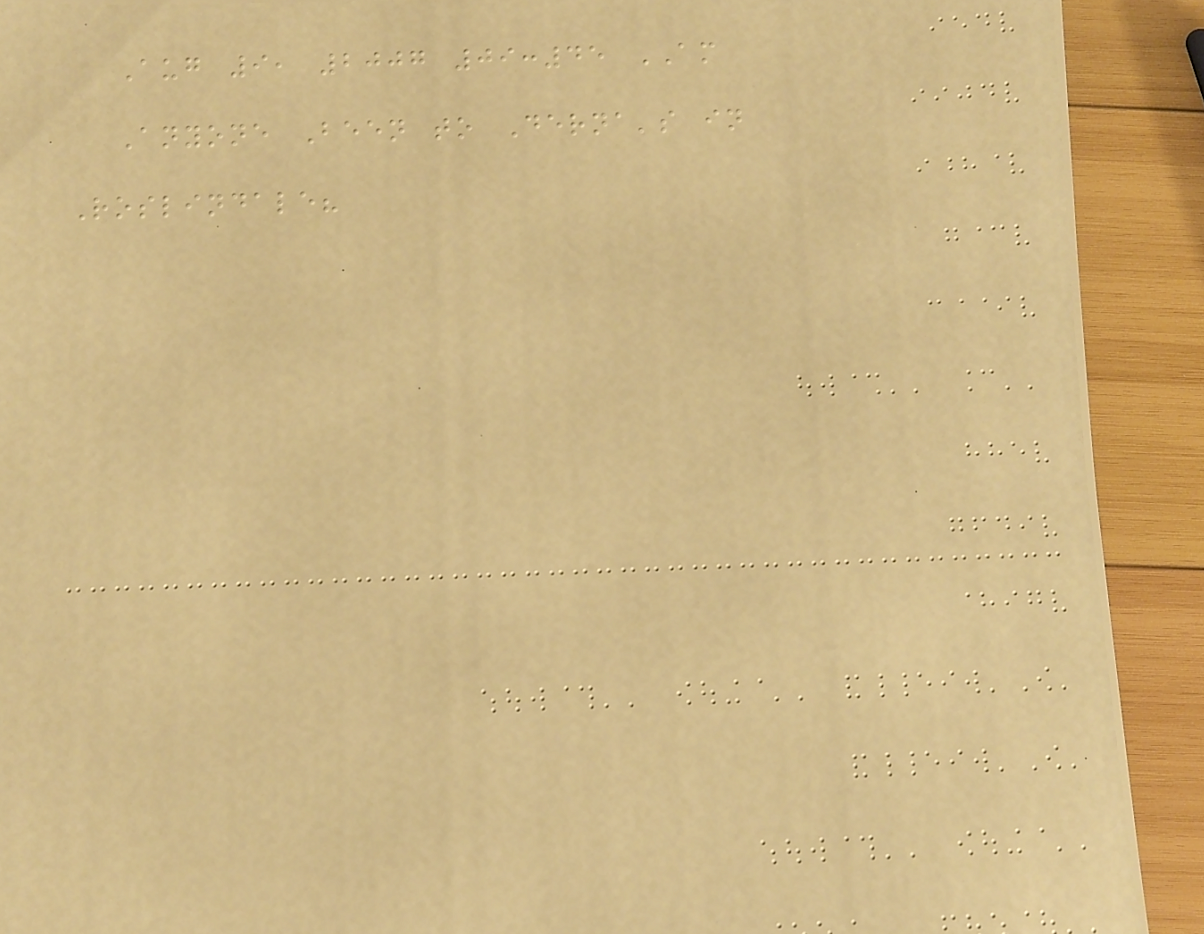Aug 9, 2007 09:45 AM
Anyone Been to Derna's in
Roslindale?
